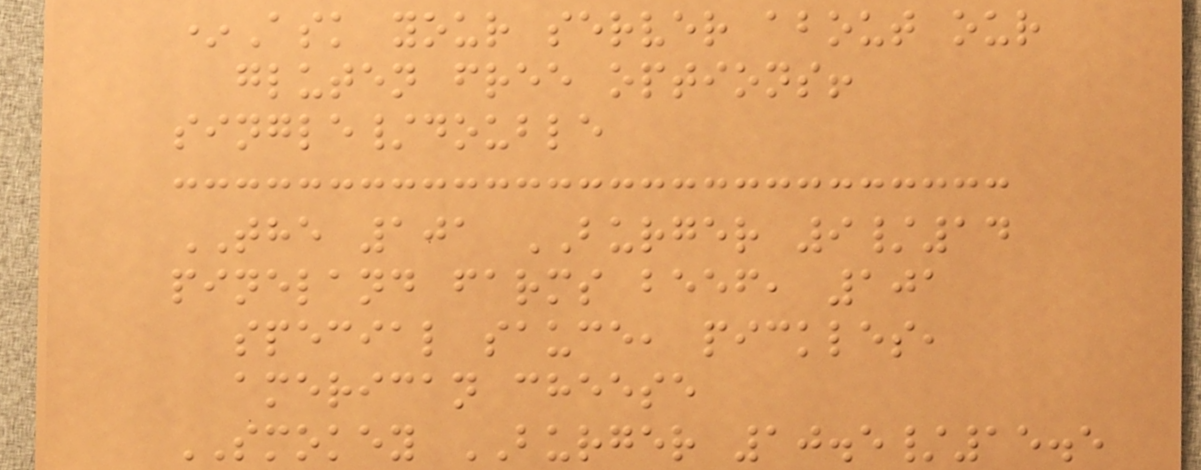*Ask your server about our
gluten free options!
single/double
THE 101 BURGER 9/14
pineland farms beef, 101
special sauce, pickles,
american cheese
SMOKEY BURGER 10.5/15.5
